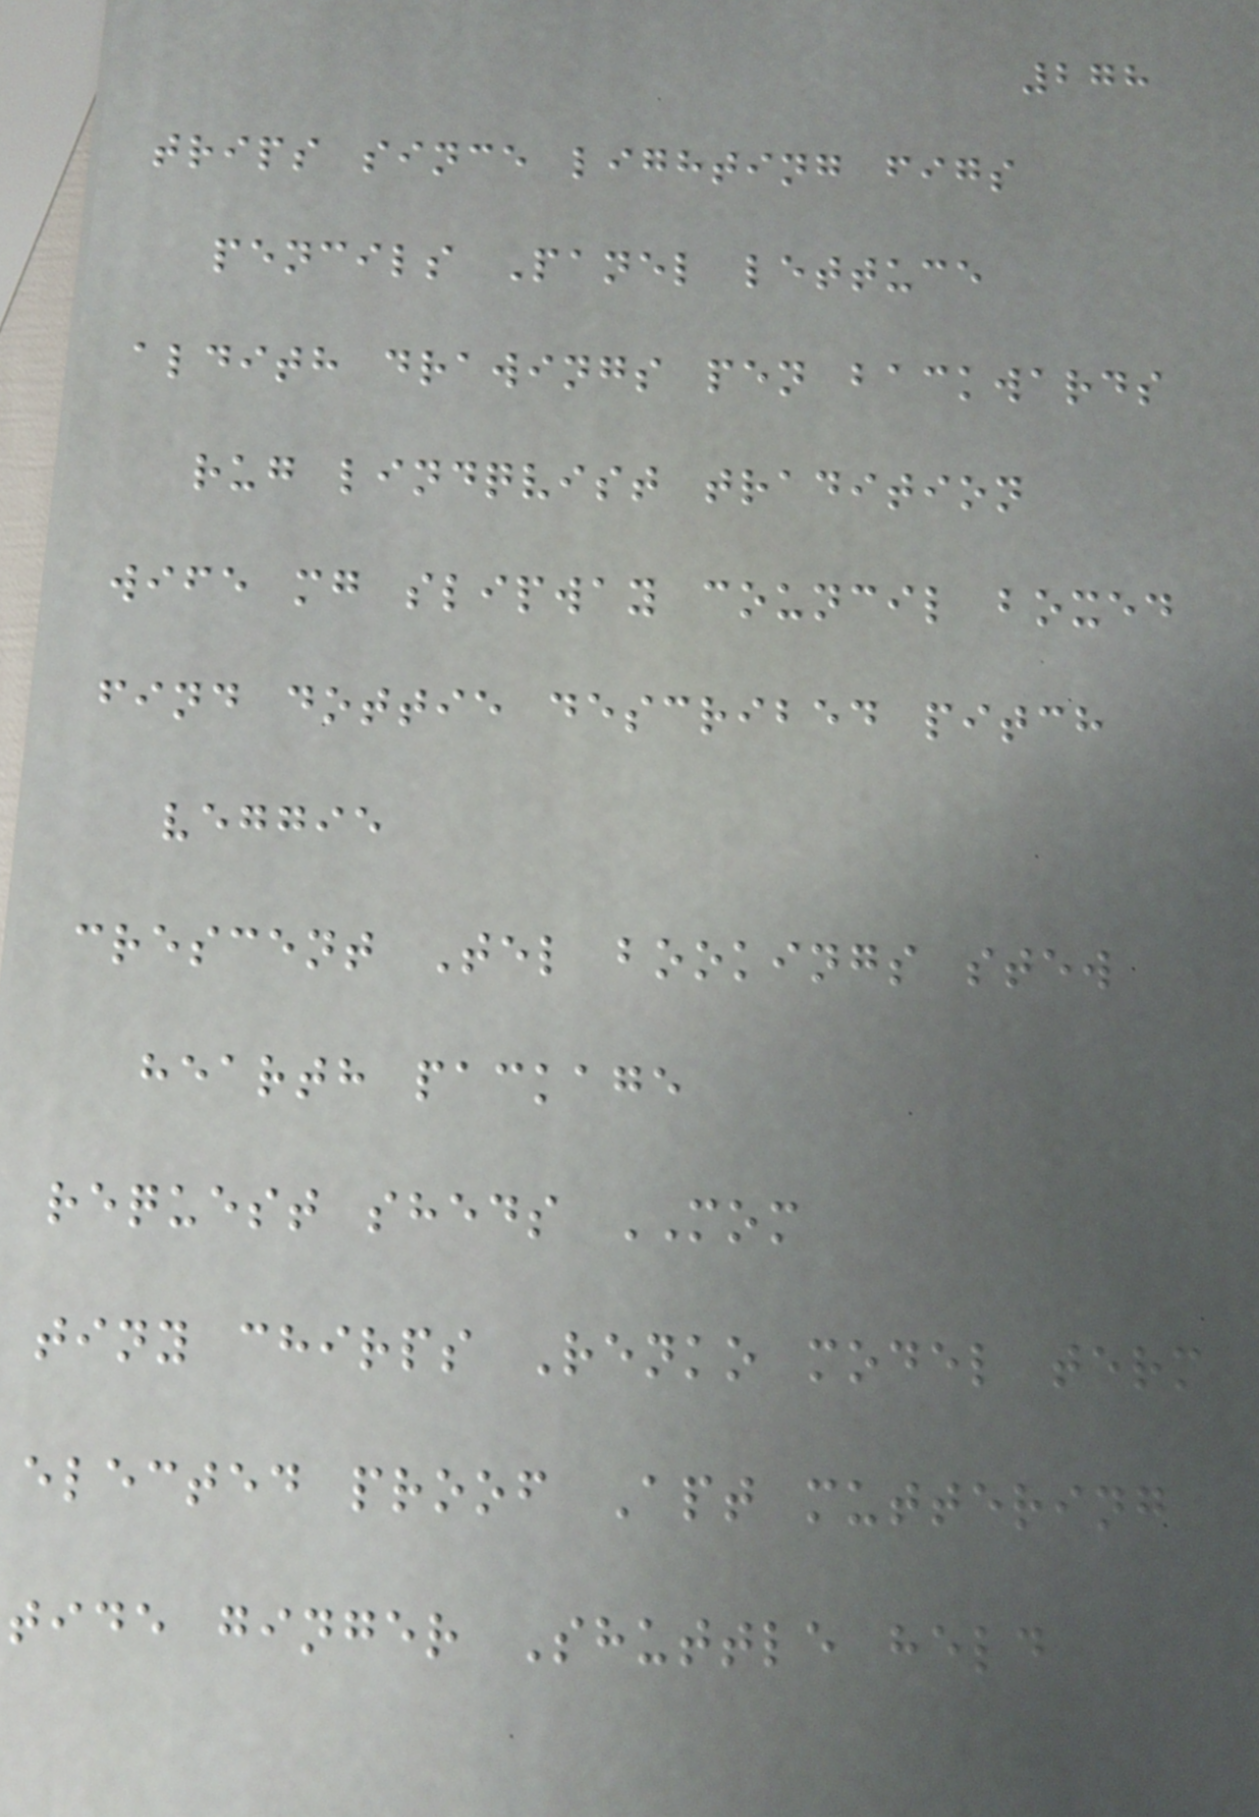278
trips since lighting figs
pencils Panel lettuce
aldith drawings pen backwards
rug lindqvist tradition
wife mg slipway council boxed
find dottie described pitch
veggie
crescent Tel bookings stew
hearth package
request sheds MOM
tiny chirps Renko model term
elected proof Apt muttering
tide ginger Shuttle held
